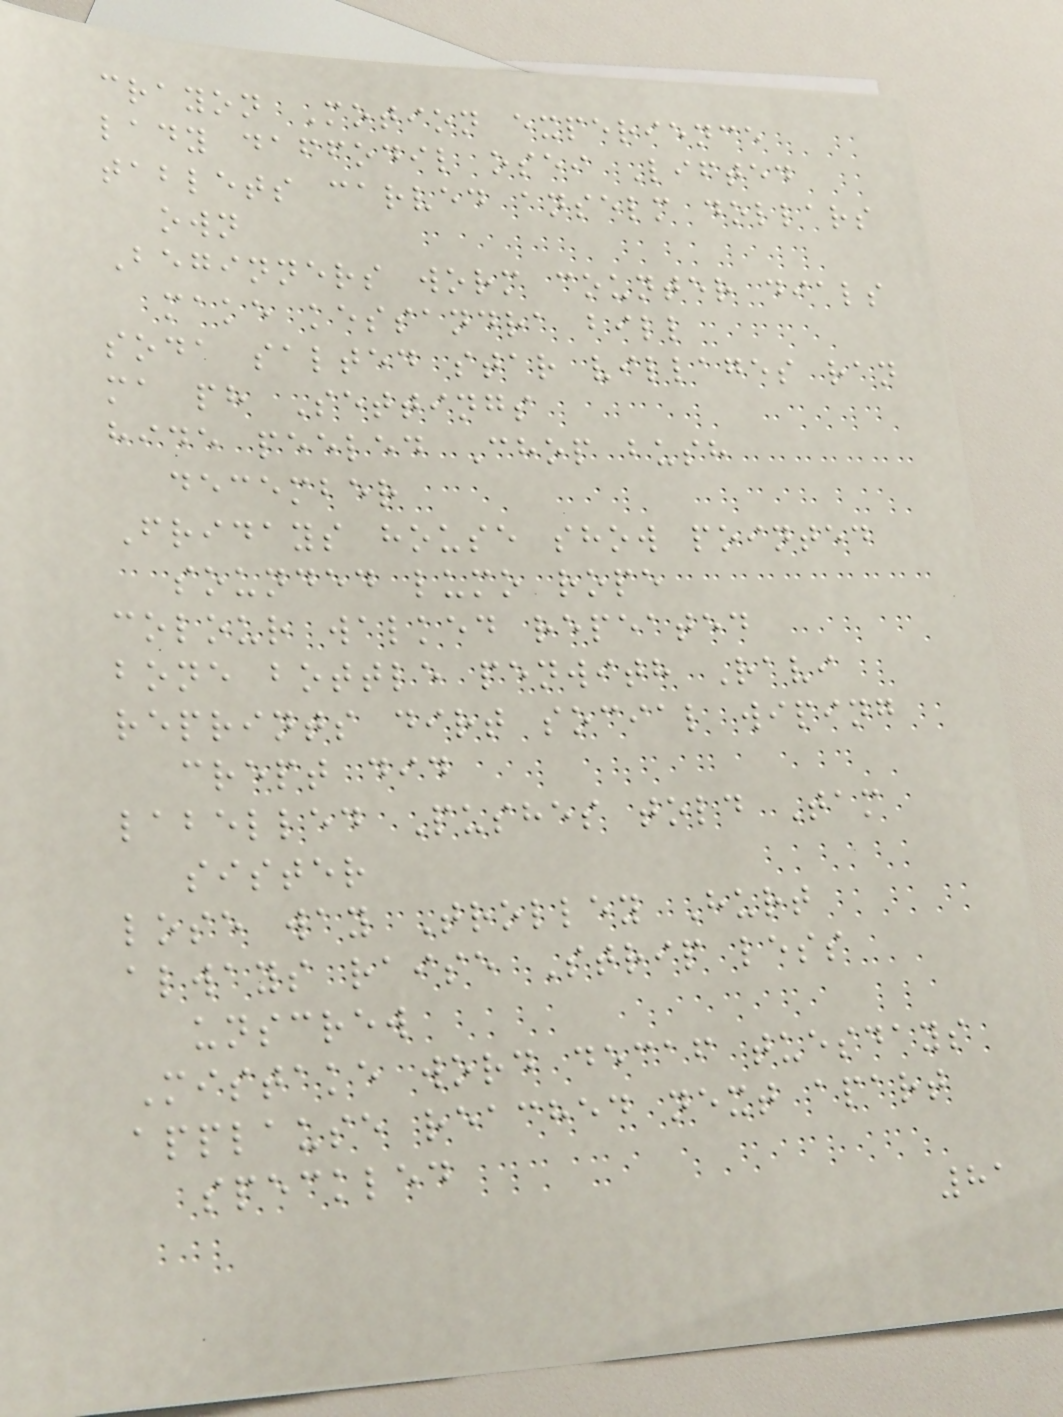crayon Motion experience
lady daffodil osei Lifted
tablets carved anselm dollars
own
Beginners worm counter dials
make kessandra bill
soda salted star villages ran
ma ph Settings
hide peeled Chop bush
december
Fridays house show pointed
sounded lumo rope
colour walked repeated
bone bottle penwith Ravi
reprints dirt social wiping
crept did
labelled Pushes told Tam
sister
lose way Trolley Hurt
always raise Strip less
unscrew
Mistake word decaf tuesdays
applause reached next apart
speckled
81
